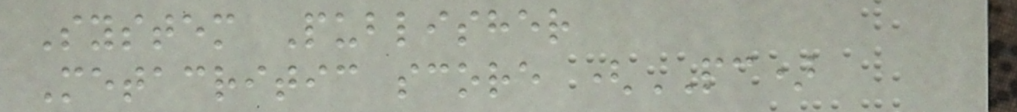System Publisher
Metacritic score (PC)
